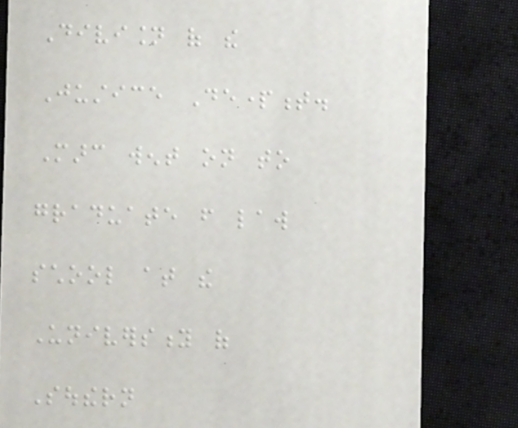Division of the
Justice Department.
Marc went on to
graduate from law
school at the
University of
Southern
